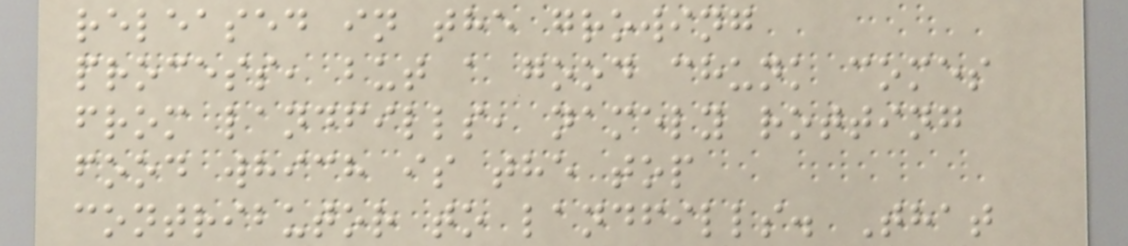released in the growing
process, but a good chunk comes
from landfills, namely rotting
food which is the top
contributor to landfills. That
